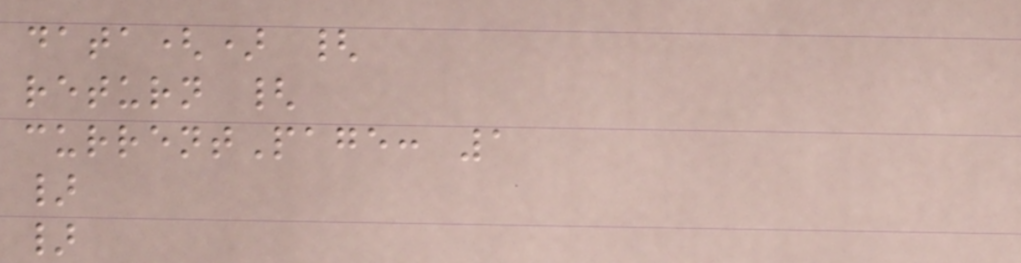data() {
return {
currentPage: 1
}
}
